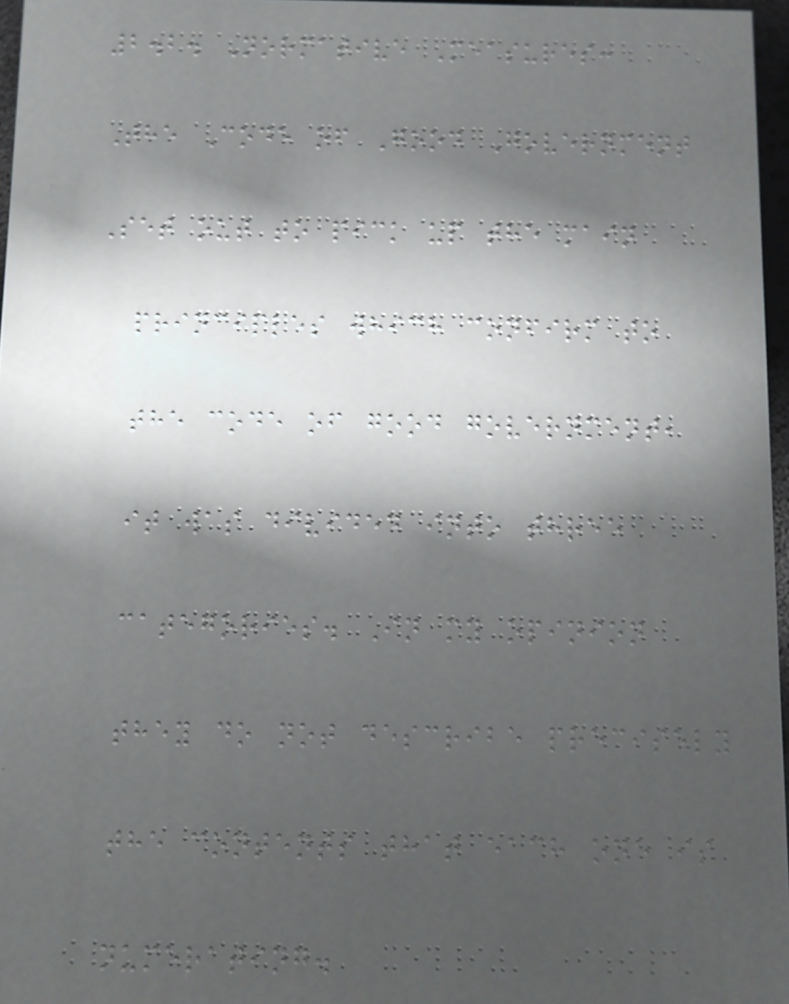2.2. Normative Measures:
The Code of Good Government
Set out to pick up the main
principles which confirm to
the code of good government,
it was divided into three
categories. In my opinion
they do not describe precisely
the contents that each one is
numerating.
